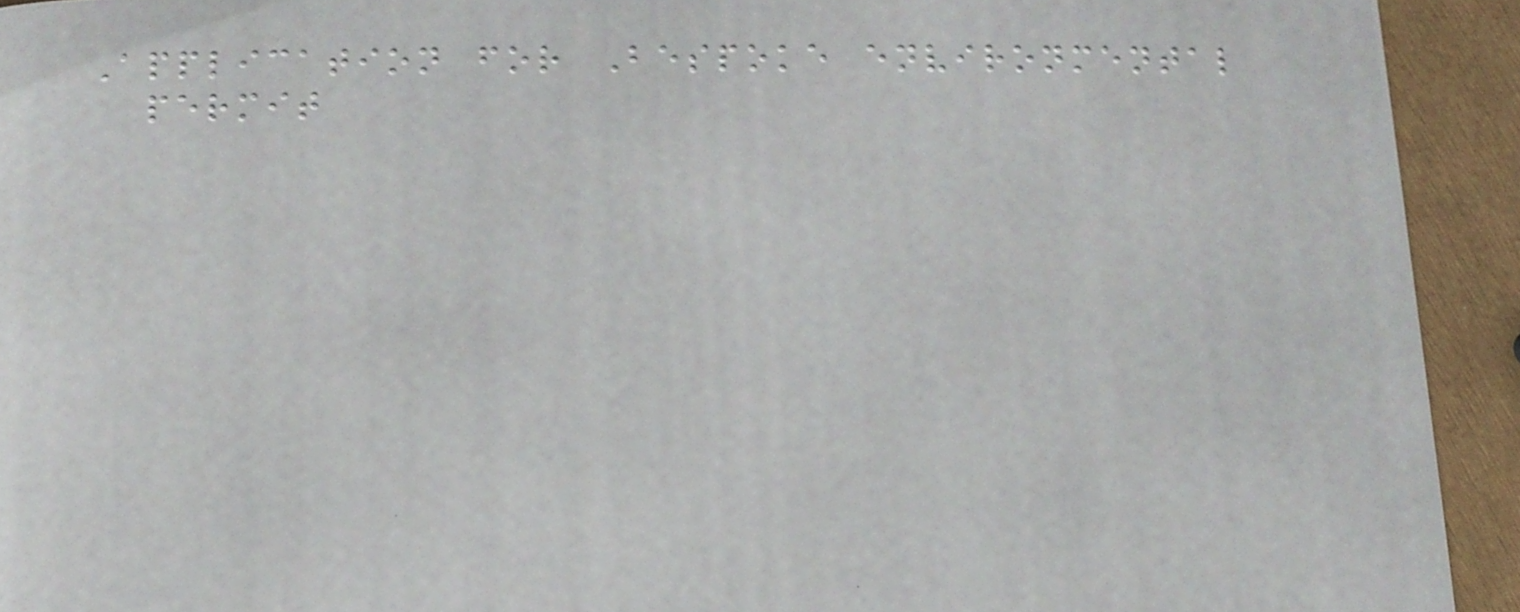Application for Bespoke environmental
permit
